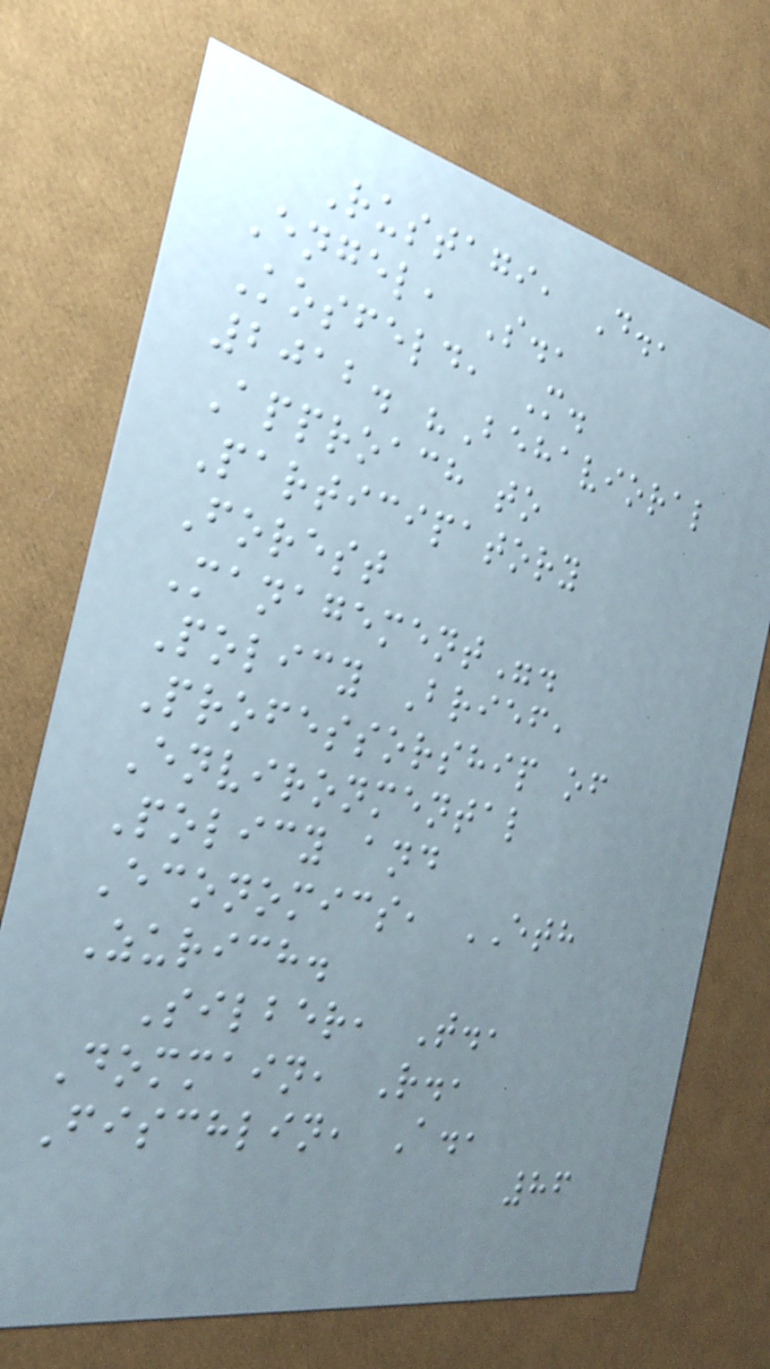Rustagi, D.,
Engel, S.,
Kosfeld, M.
2012. "Behavioral
Approach to
Participatory
Forest
Management".
Policy Brief,
Professorship of
Environmental
Policy and
Economics, ETH
Zurich.
Silber, T.,
Dommain, R.,
Fischlin, A.,
86
